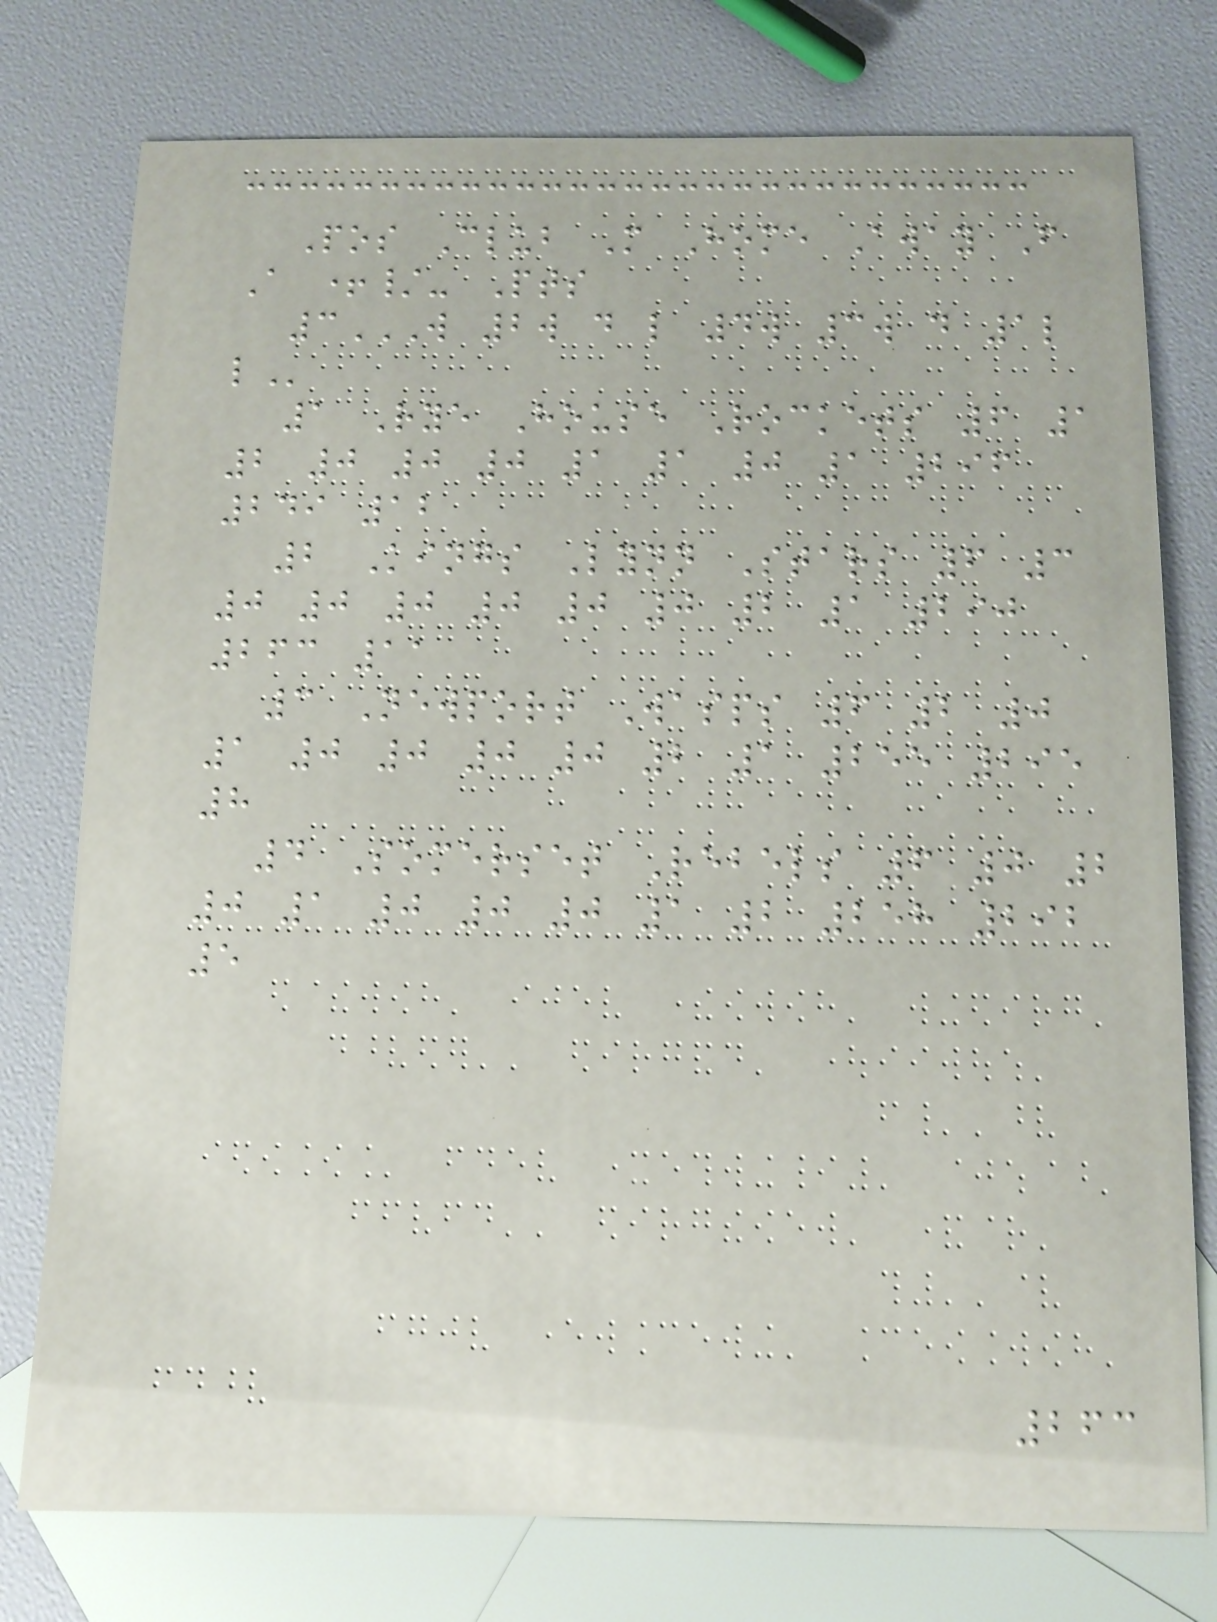Pos Club M Home Away F
A +/- Pts
3W 2W D L 4W 3W D 1L
L
1 Rye House Rockets 6 1
2 0 0 0 1 1 0 1 296
249 12
2 Kings Lynn Stars 6 3
0 0 0 0 0 0 2 1 290
263 11
3 Newport Wasps 6 2 0
1 0 0 0 0 2 1 255 295
8
4 Somerset Rebels 6 0 2
0 1 0 0 0 1 2 258 292
5
263
